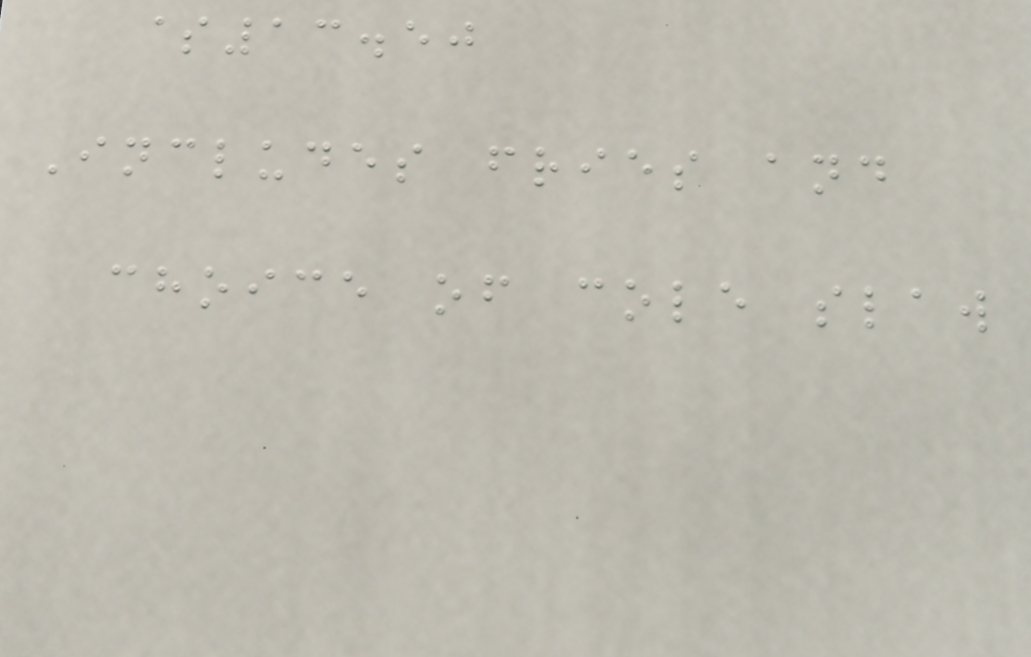$13.50
Includes fries and
choice of cole slaw
